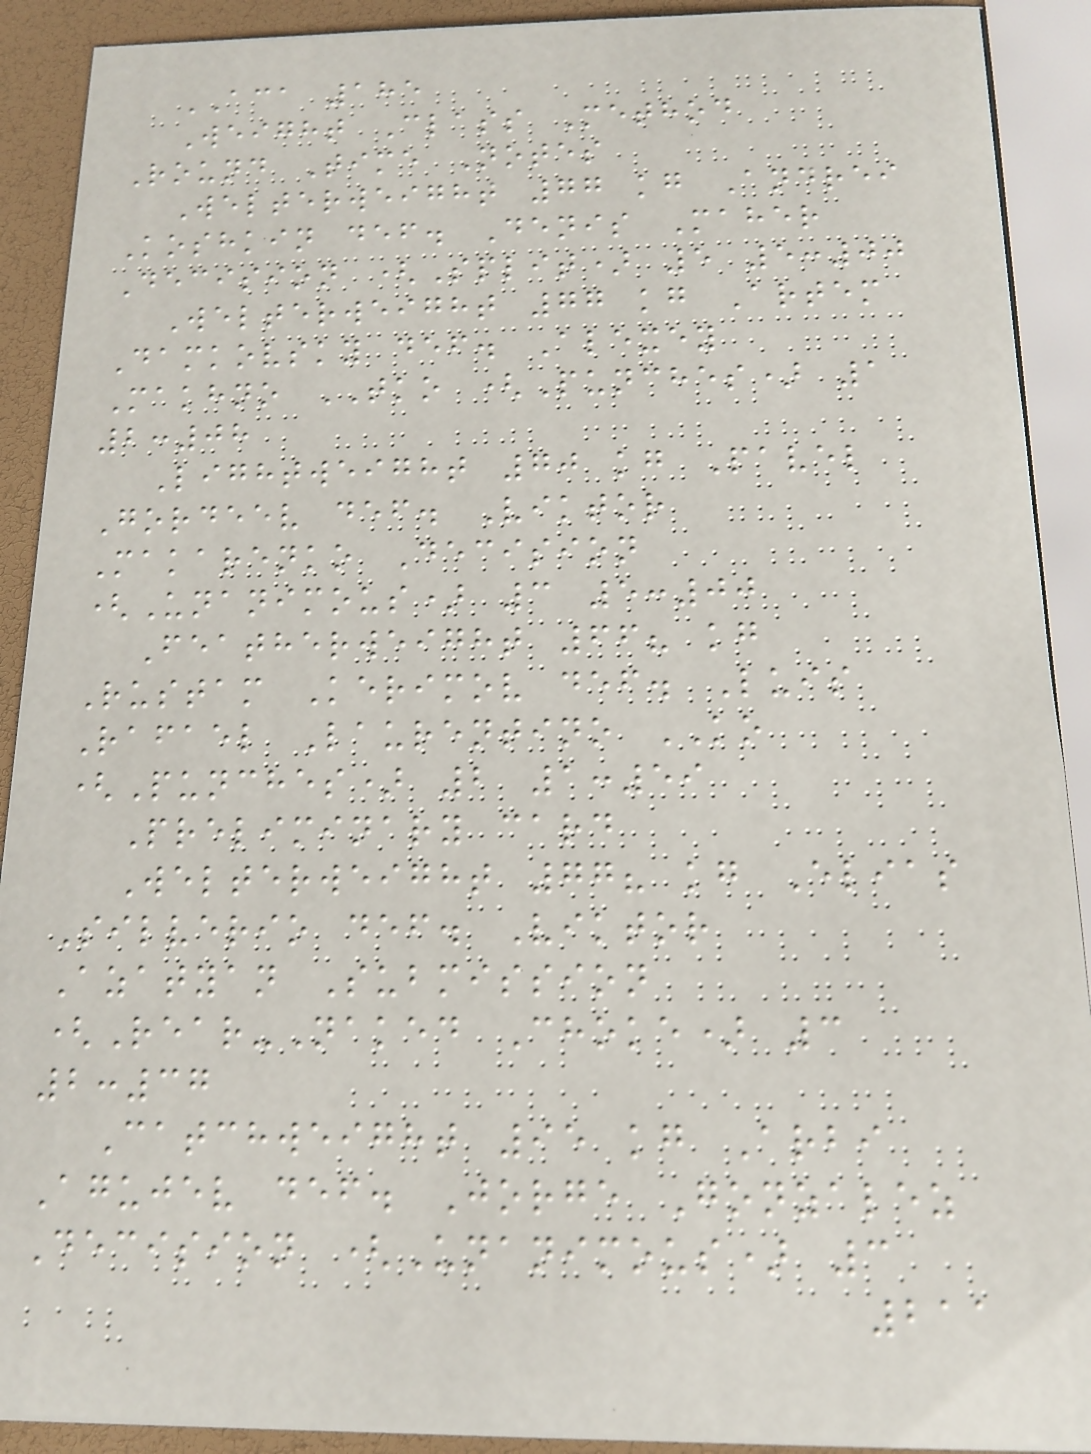ACA 185
Weight Class Method
Round Time Notes
Welterweight 77 kg Andrei
Koshkin def. Denis Maher
Decision (Split) 5 5:00
Welterweight 77 kg Artem
Damkovsky def. Alexey
Makhno TKO (Punches) 1
2:08
Lightweight 70 kg Pavel
Gordeev def. Viktor
Makarenko Decision
(Unanimous) 3 5:00
Featherweight 66? kg
Rustam Kerimov def. Luis
Rafael Laurentino KO
(Punches) 2 1:59
Preliminary card
Welterweight 77? kg Elias
Silverio def. Viktor
Azatyan Submission
(Rear-Naked Choke) 3
2:37
Catchweight 95 kg Arbi
Agujev def. Jorge Gonzalez
Decision (Unanimous) 3
211
